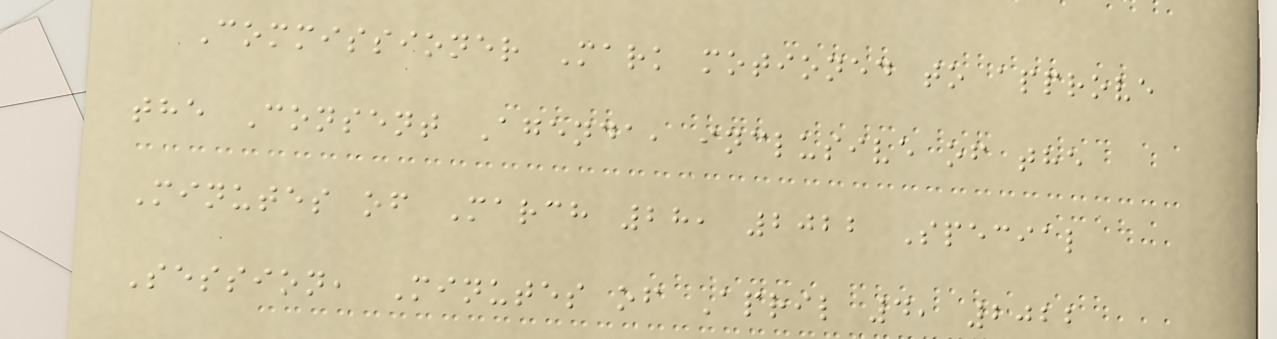Commissioner Mark motioned to approve
the Consent Agenda, inclusive of the
Minutes of March 28, 2022 Special
Session, Minutes of April 4, 2022
